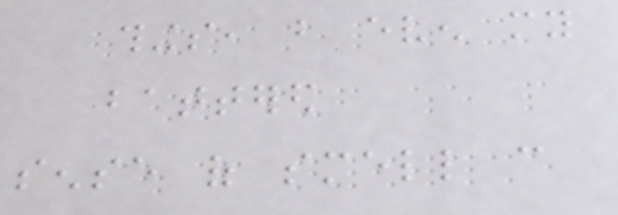things, but even my
battered
sense of smell can
